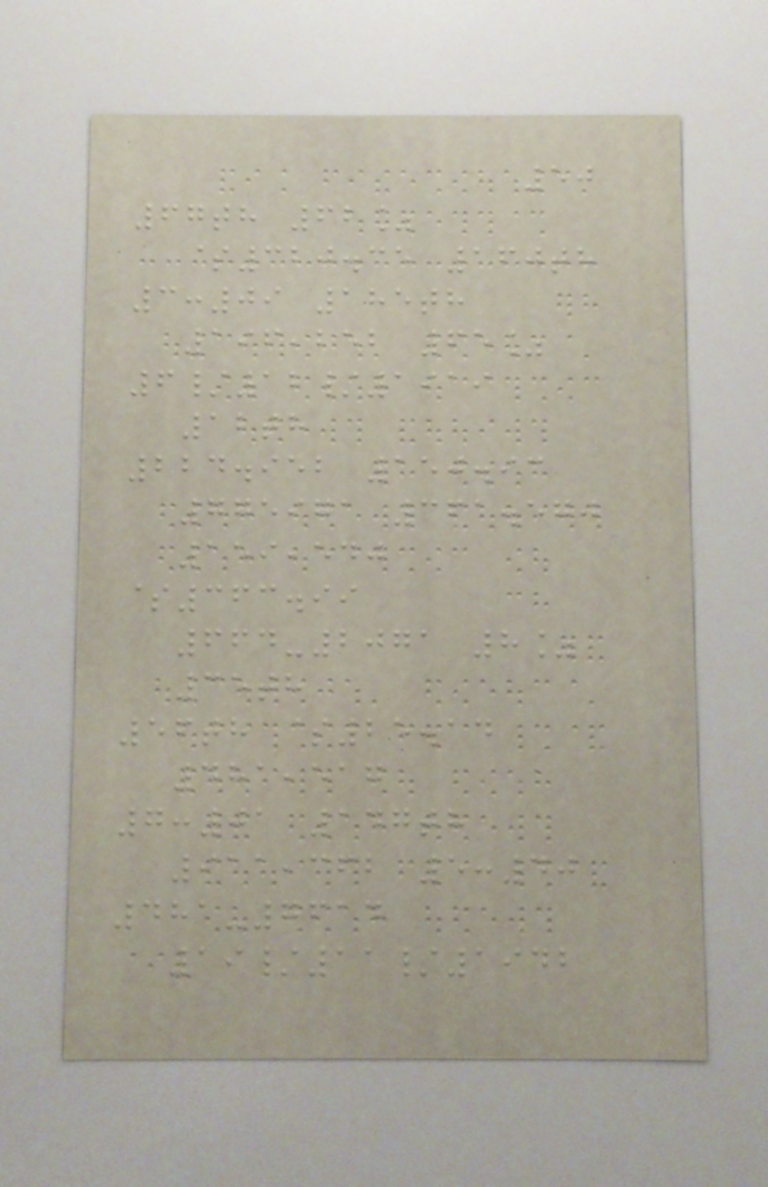50
67th 62%
$320.35 160th
3:09 185th
196,252 65%
6/12/1919
12th
224.952 150.93
775971 361.570
159,540
$363.99
664-2071 8%
35th
56th $25.14
481,517
7:01 147th
911,362 5:40
481-7614
19/11/1942
